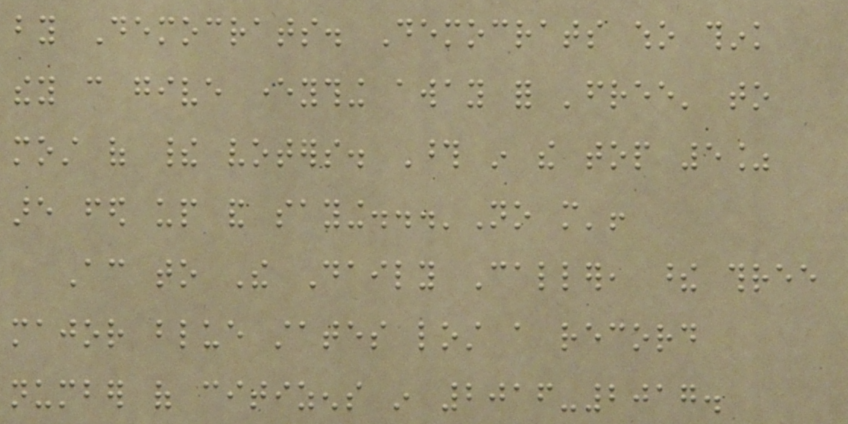by Democrats. Democrats who think
they can give everything away for 'free' to
most of their voters. Those in the top 5%
are fed up and saying...'No more'!
According to The Daily Caller, these three
major blue states lost a record
number of citizens in 2016-2017.
